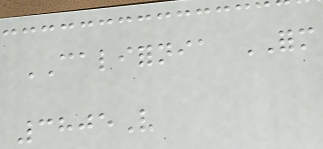CALIFORNIA FORM
3805V
